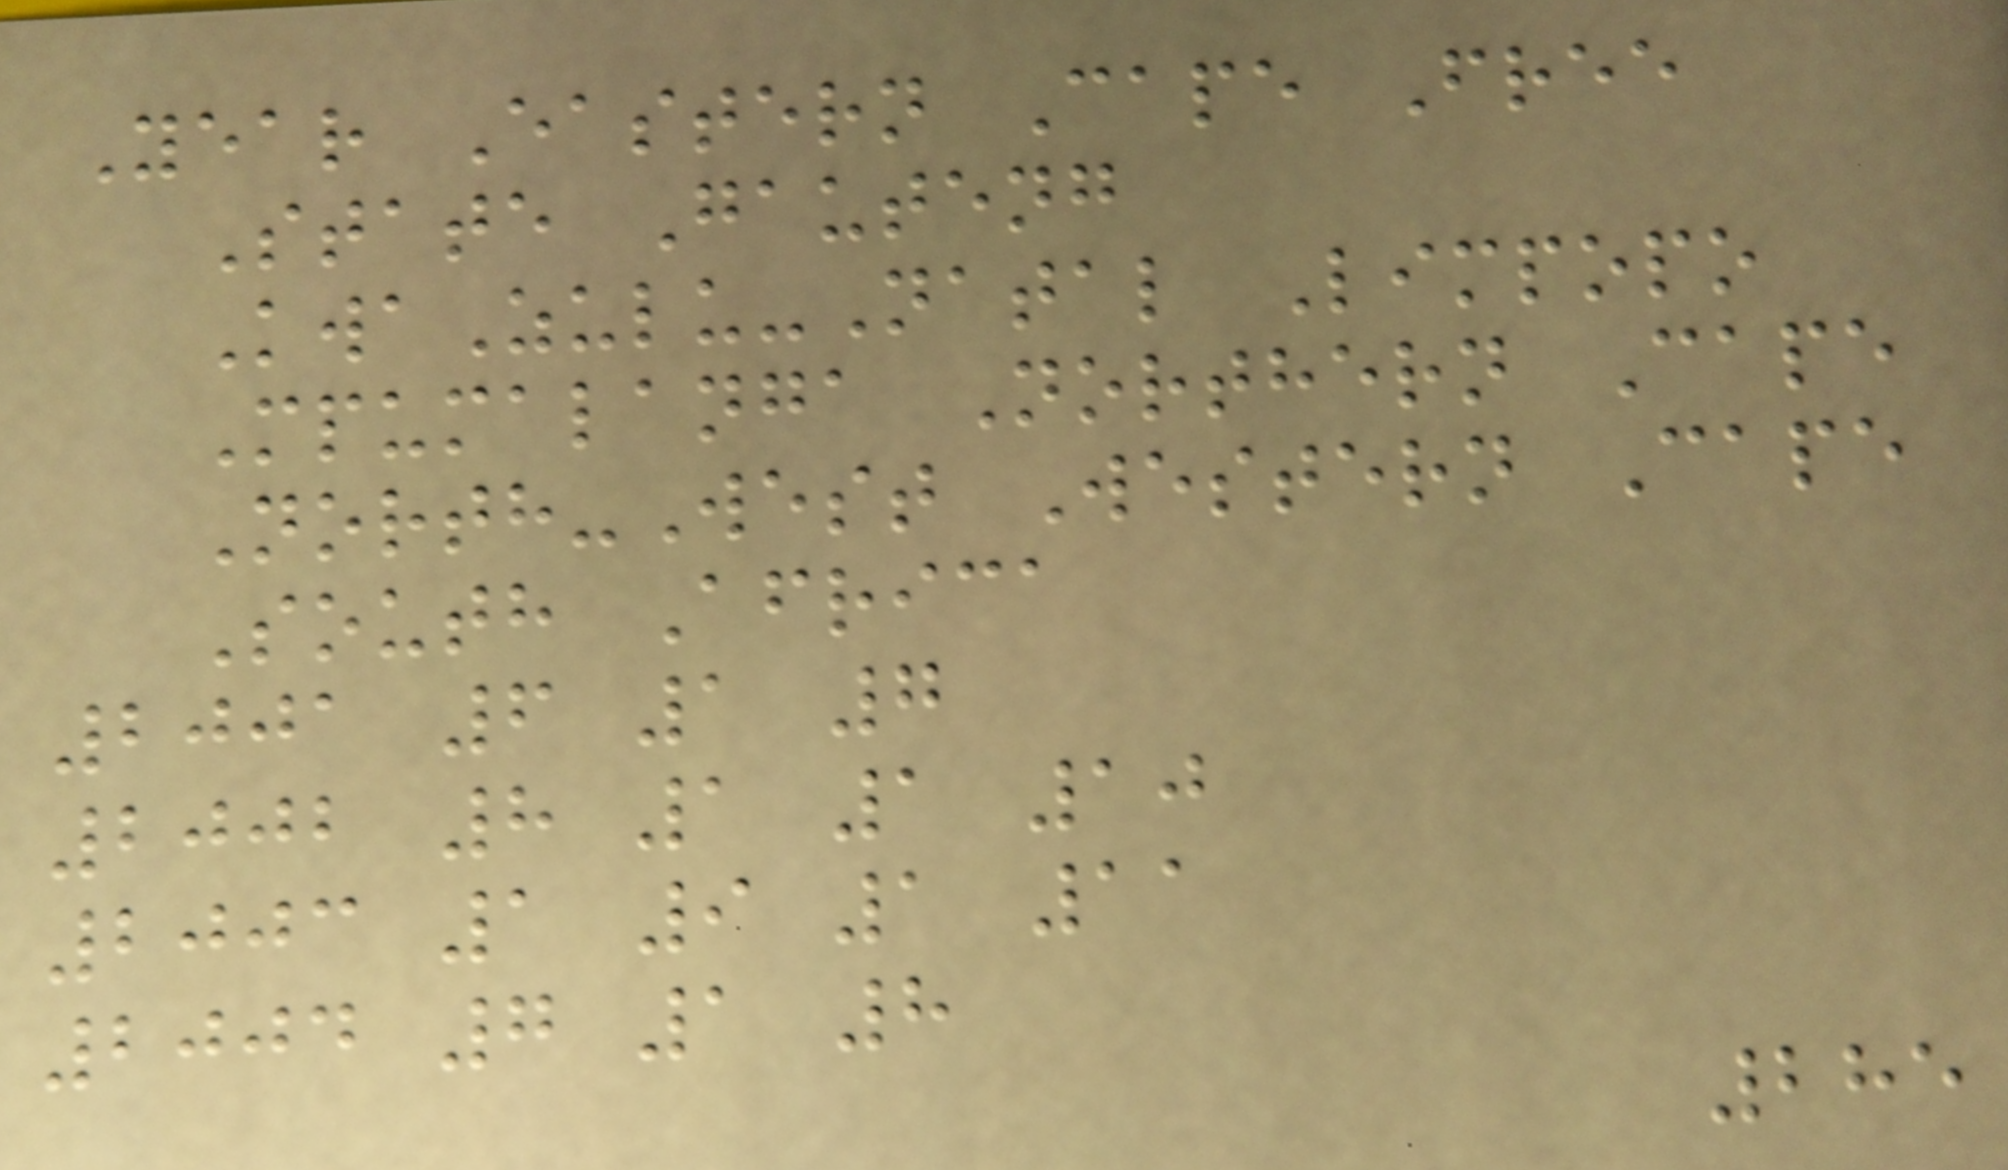Year Eastern Cape Free
State Gauteng
KwaZulu-Natal Limpopo
Mpumalanga Northern Cape
North-West Western Cape
South Africa
2001 6 1 7
2002 8 1 1 10
2003 1 9 1 11
2004 7 1 8
285
